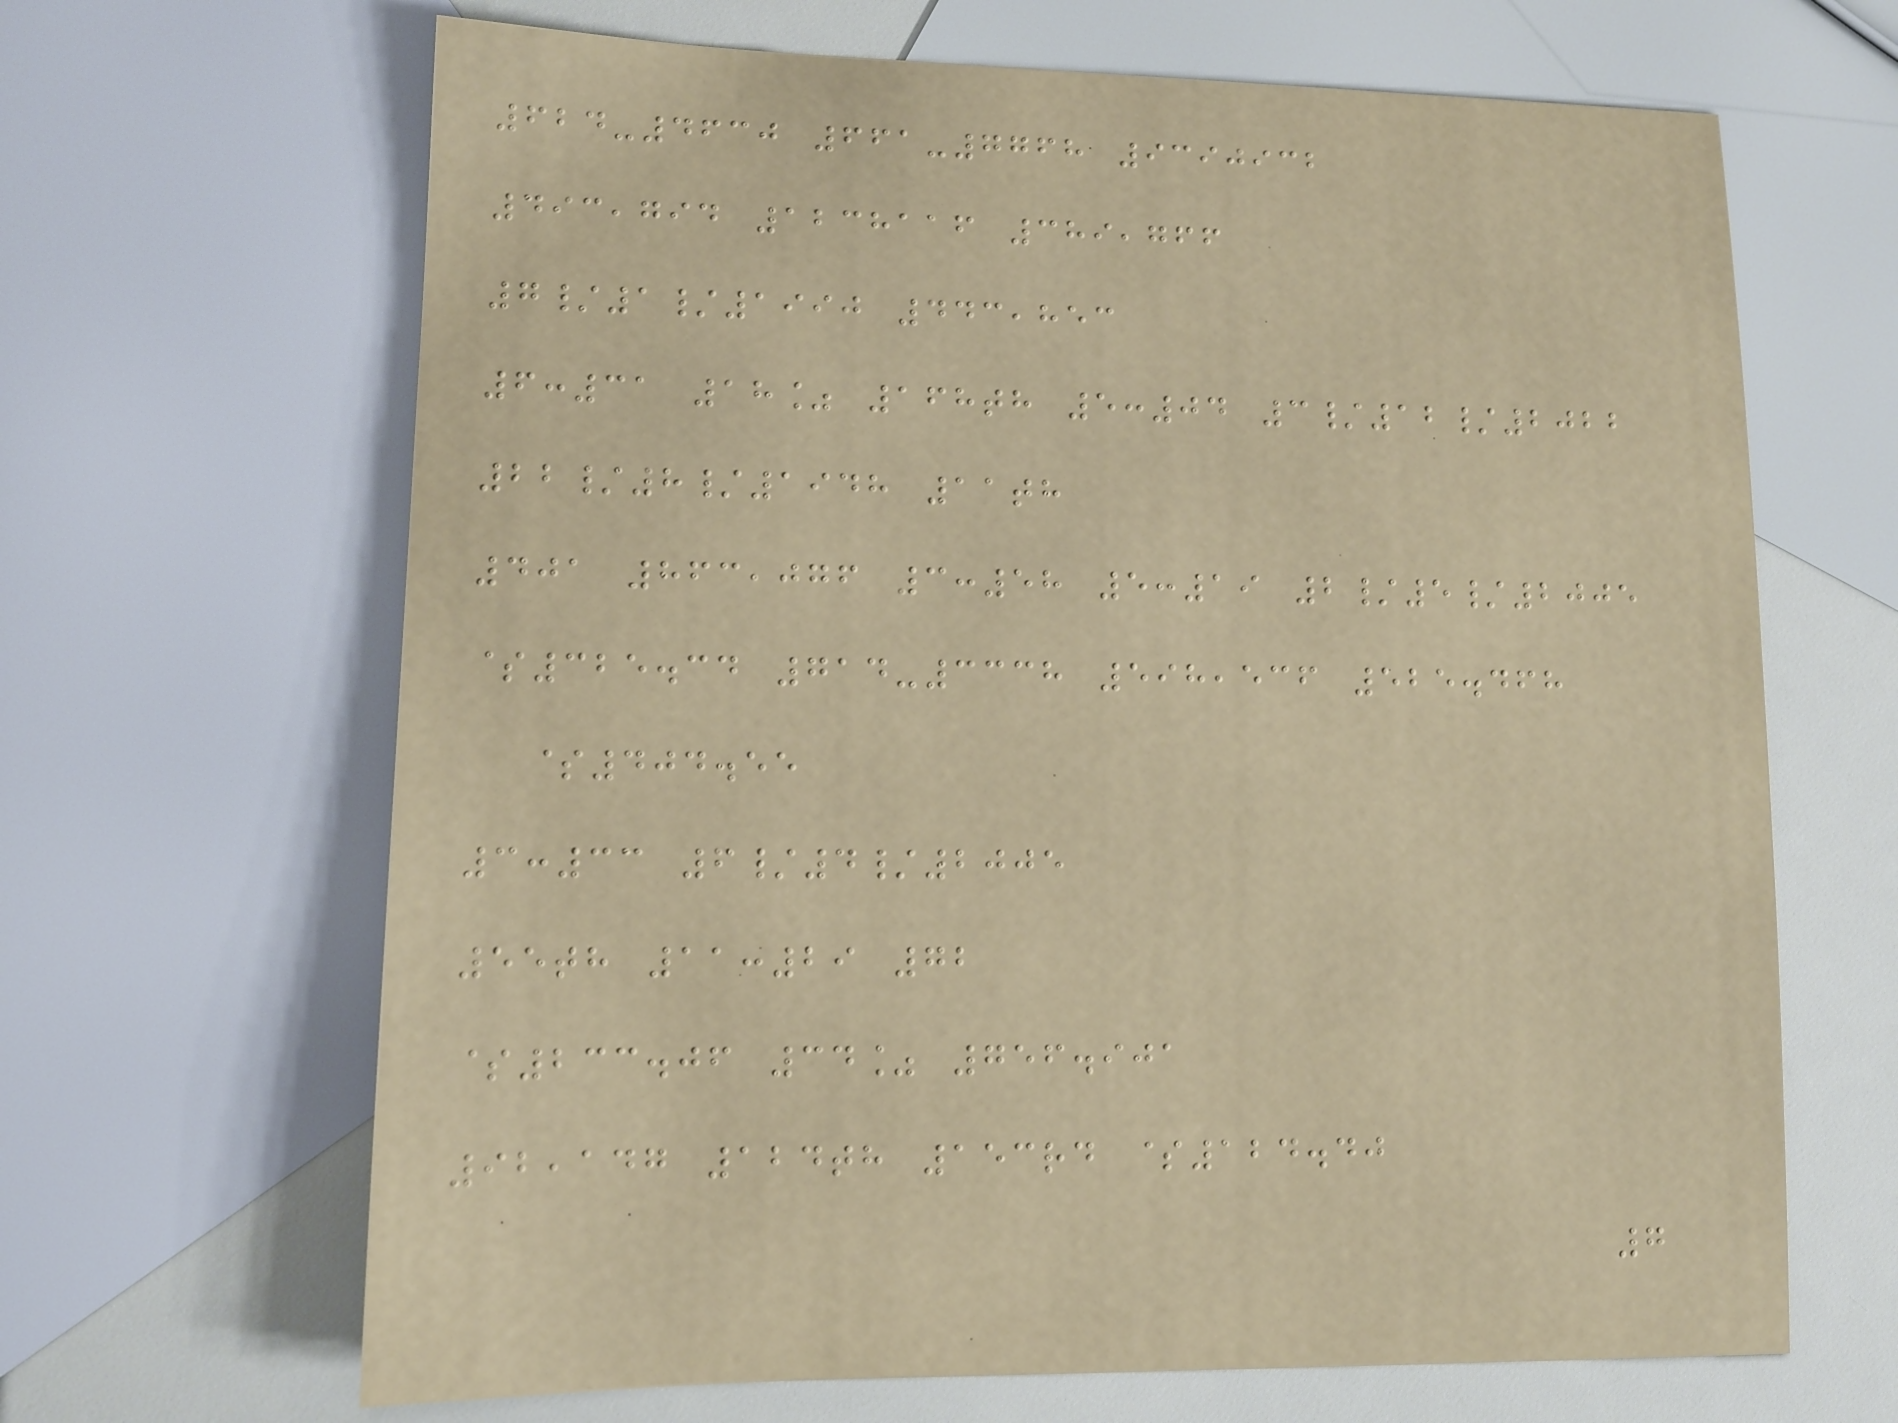624-4630 661-7768 9390932
493,794 1238116 389,766
7/1/1990 443,853
6:31 18% 168th 5:04 3/12/2022
22/8/1948 11th
401 863,076 3:58 5:19 2/5/2005
$325.34 714-3338 598,536 525.468
$404.55
3:33 6/4/2005
55th 11:29 72
$233.06 34% 756.901
92,147 124th 153rd $124.40
7
